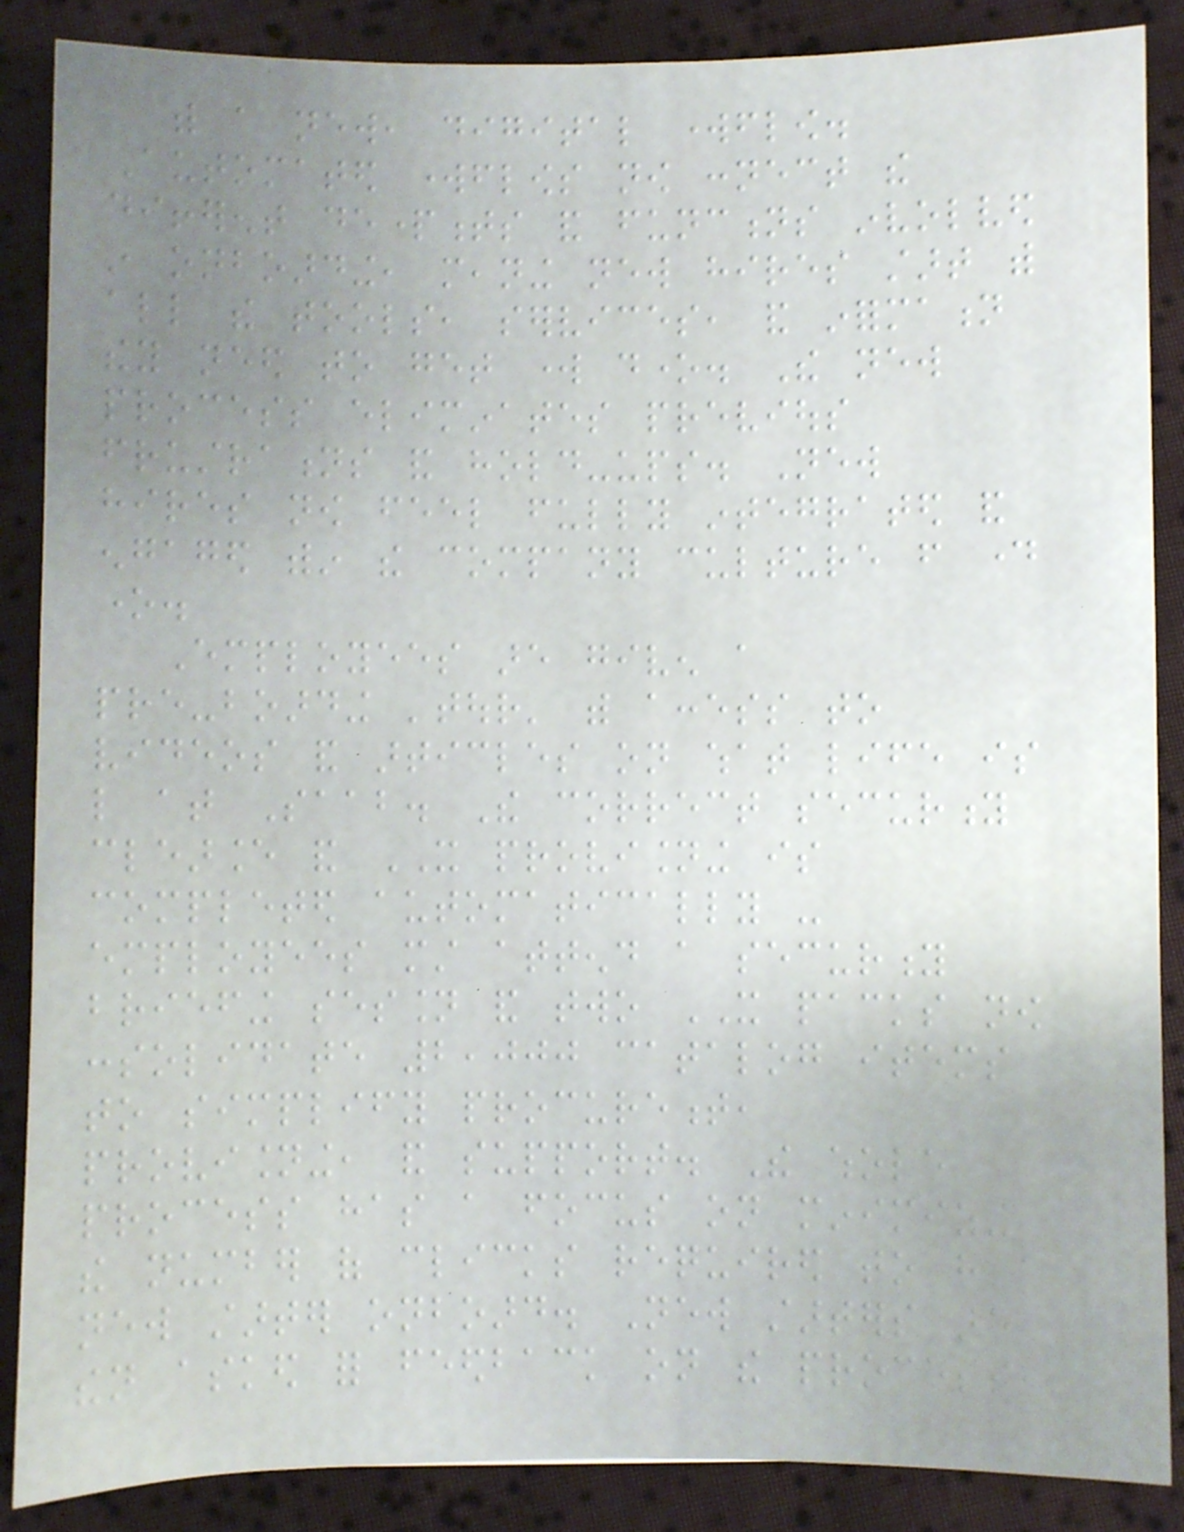with a new, digital workflow.
Automated workflows now connect the
different departments and functions involved
in onboarding, meaning new hires start with
all the tools, services, and information
they need to get work done. The new
process eliminates previous
frustrations and hold-ups. New
hires now feel fully integrated and
engaged within the company culture from day
one.
Employees are given a
pre-boarding 'tour' with access to
videos and articles on what life is
like at Saab. The correct security
clearance and IT provisioning is
completed automatically -
employees must attend a security
briefing session and two IT packs now
consolidate 2,000 catalog items
to simplify procurement,
provisioning, and support. The whole
process has a focus on minimizing
the number of clicks required to have a
new starter onboard. New starters are
then asked for feedback on the process,
